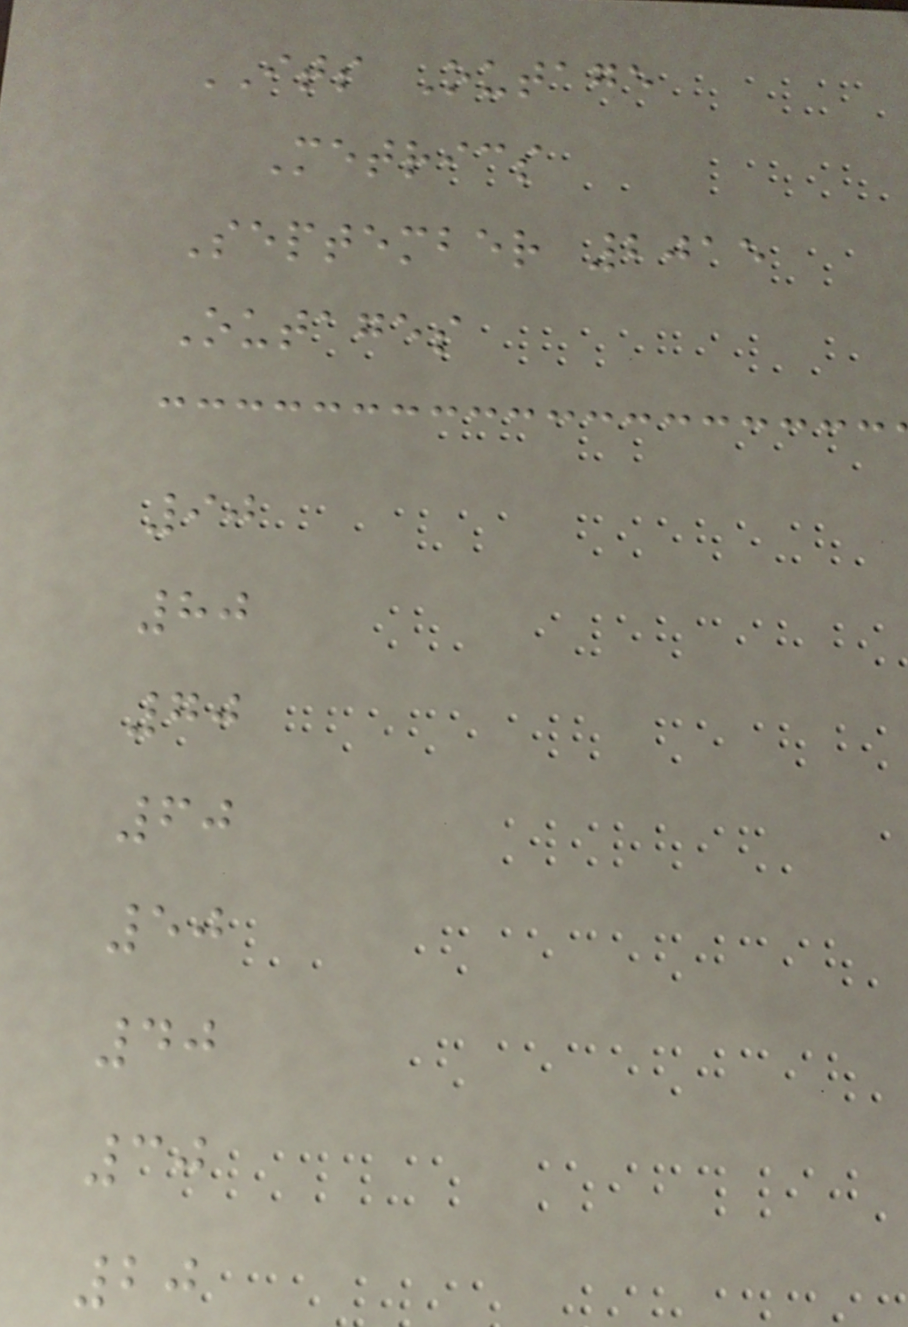ITS Outage
Metrics
September 2015
Outages
90
80
70
60
50
40
30
20
